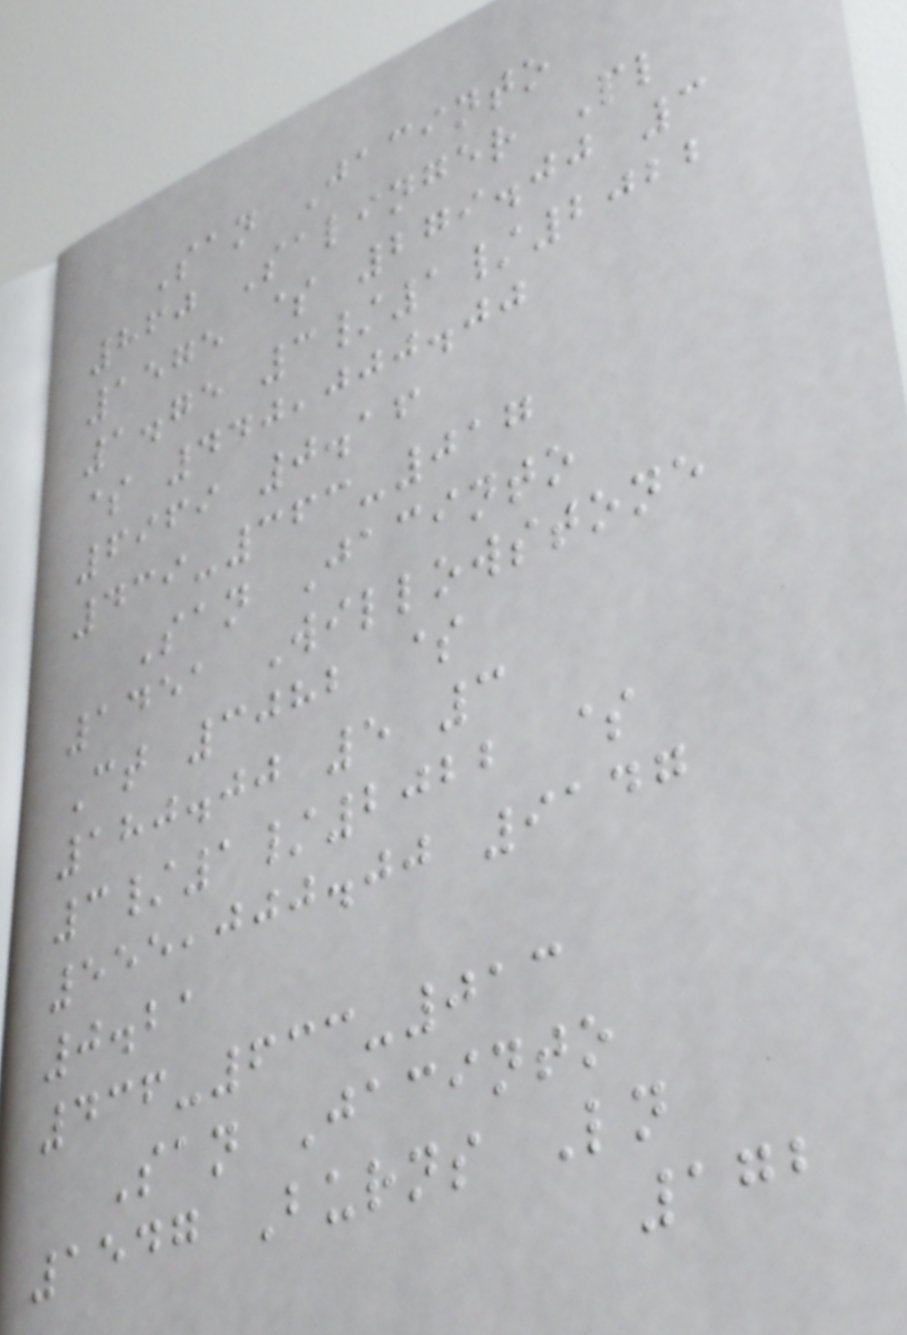San Jacinto
860 Salinger Pl
1575 $ 279.00 3
1.75 3/1/2022
$ 440,000.00
6969 0.16
439-363-017
San Jacinto
1451 Willowstone
Ct 3082 $
180.00 5 3
3/1/2022 $
555,000.00 9147
0.21
436-633-013
San Jacinto
1547 Burns Ln
172
